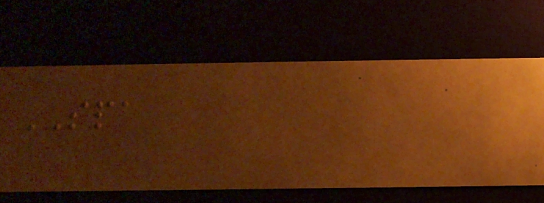SPA
